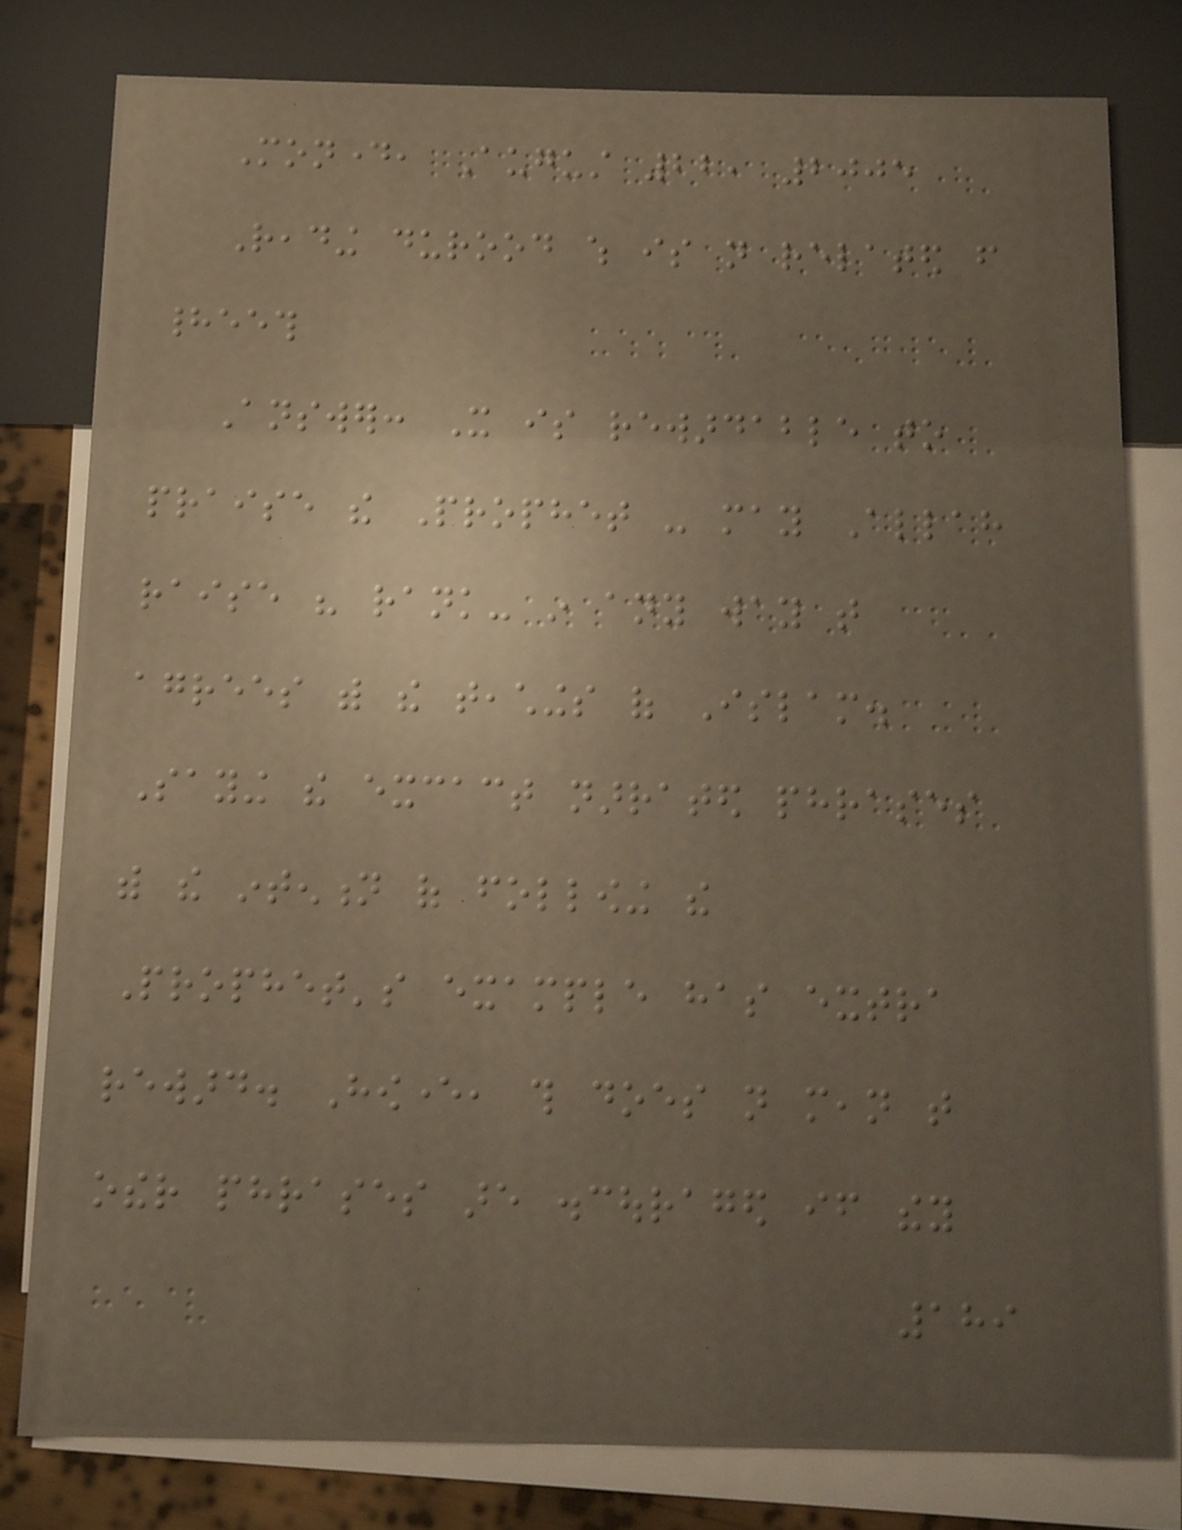Monday, August 22, 2005
Reading durood which is not related from
hadeeth
Answer: It is rewardable to
praise the Prophet - may Allah
raise his rank- in any way that
agrees with the teachings of Islam.
Saying the excact narrated phrases
with the intention of following the
Prophet's example has extra
reward. However, this does not mean that
other phrases are discouraged if they
189
